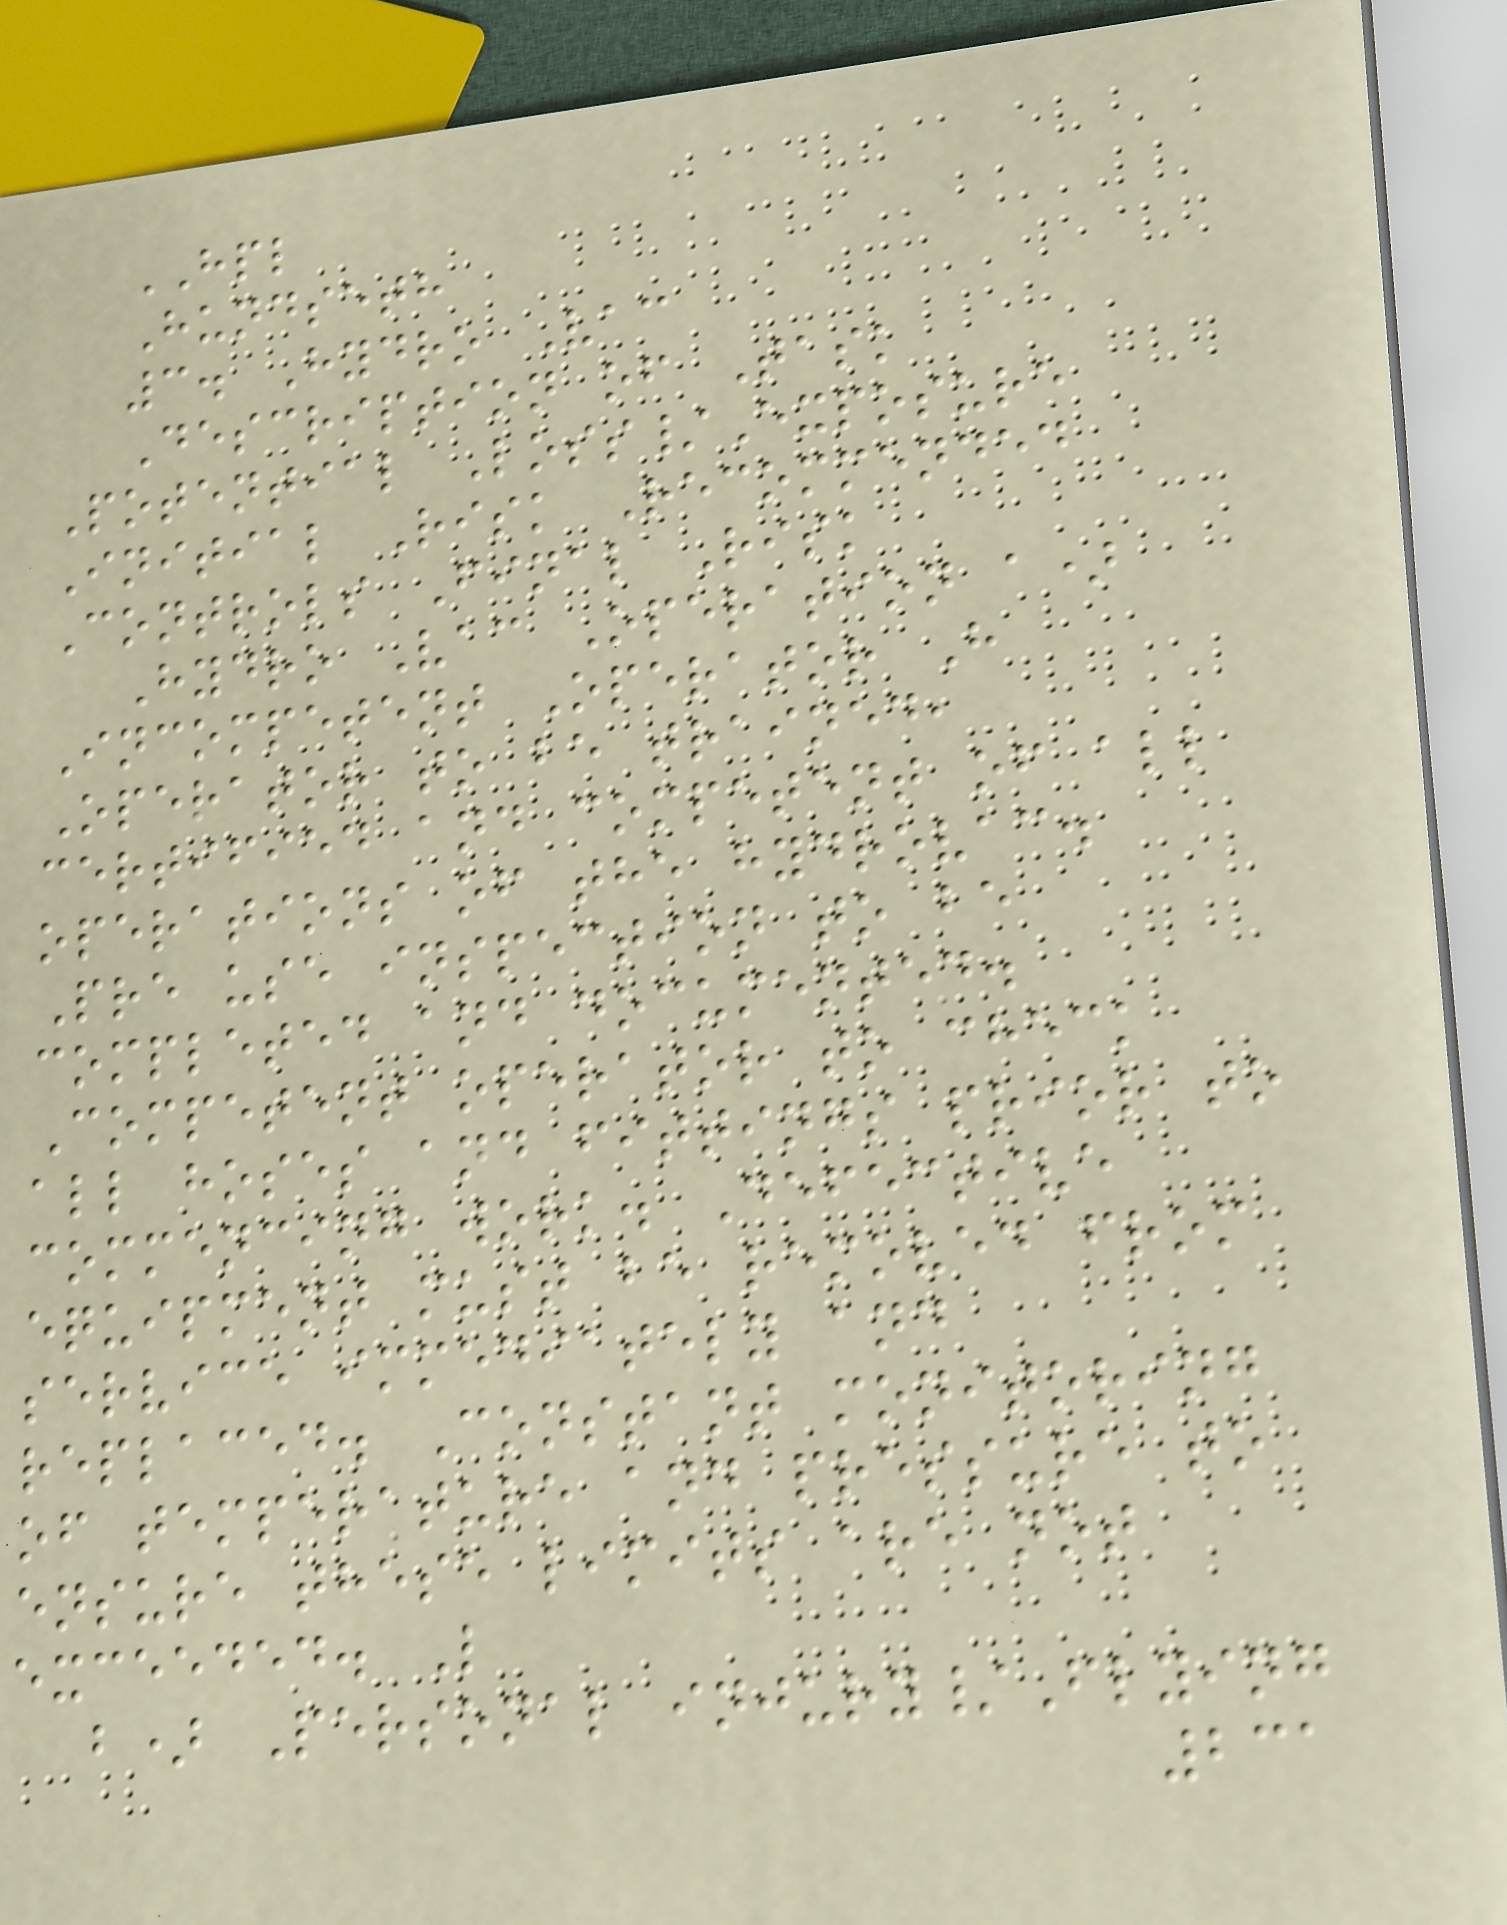HPL
Hundseth
3. Hydro Vac
Description of Task
Potential Loss/Exposure
Initial Risk Recommended
Controls Final Risk
Hydro Vac Operation a)
Incompetent Operator H
Operator to be trained,
certified and competent of all
operations of the hydrovac.
Pre use inspection to be
completed and documented.
Competent operator to check
all hoses and fittings prior to
commencing work. Defective
equipment must be removed from
service immediately and
replaced. Constant monitoring
of temperature and pressure to
ensure these limits are not
exceeded. L
b) Personal injury/Flying
231
